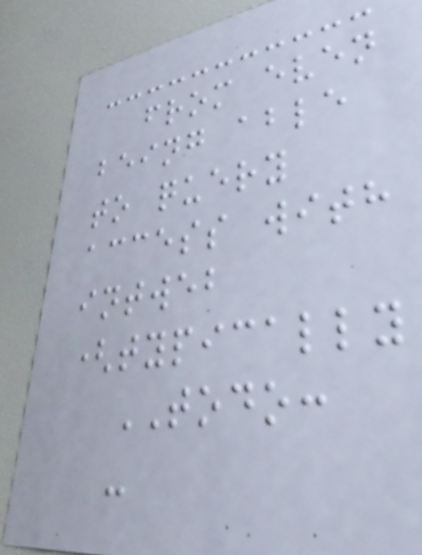from even
being able
to query
access with
intweb
(typically
TODO:
-
